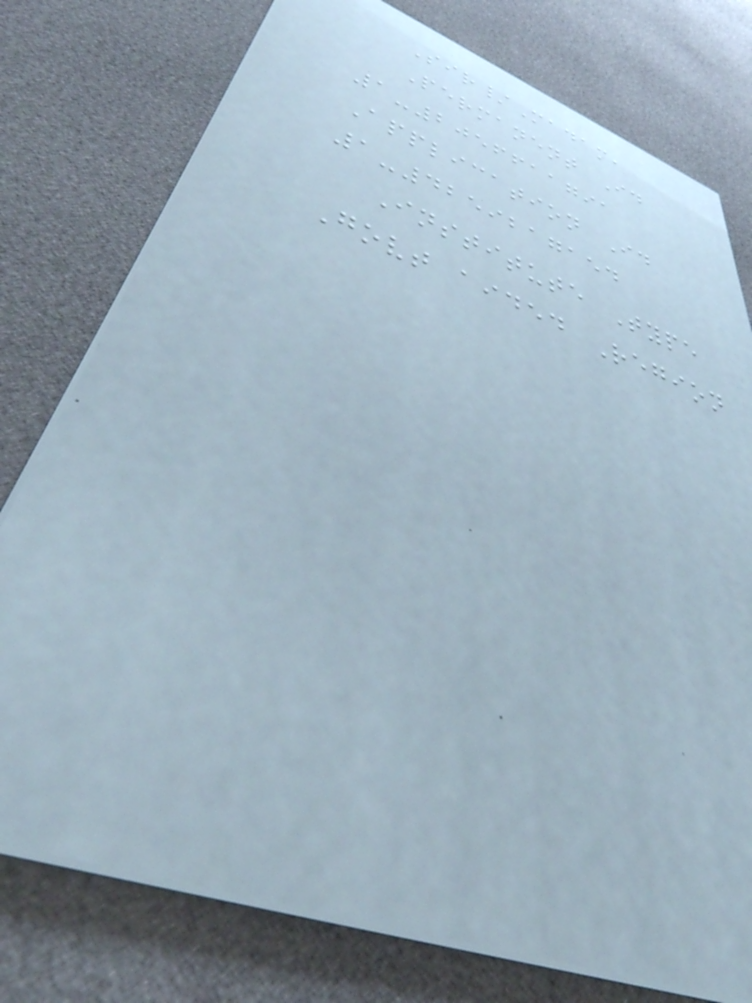Sir/Madam,
Permanent Id
1-2056611791
Application Id
1-4259217154
Institute Type
Govt aided Region
